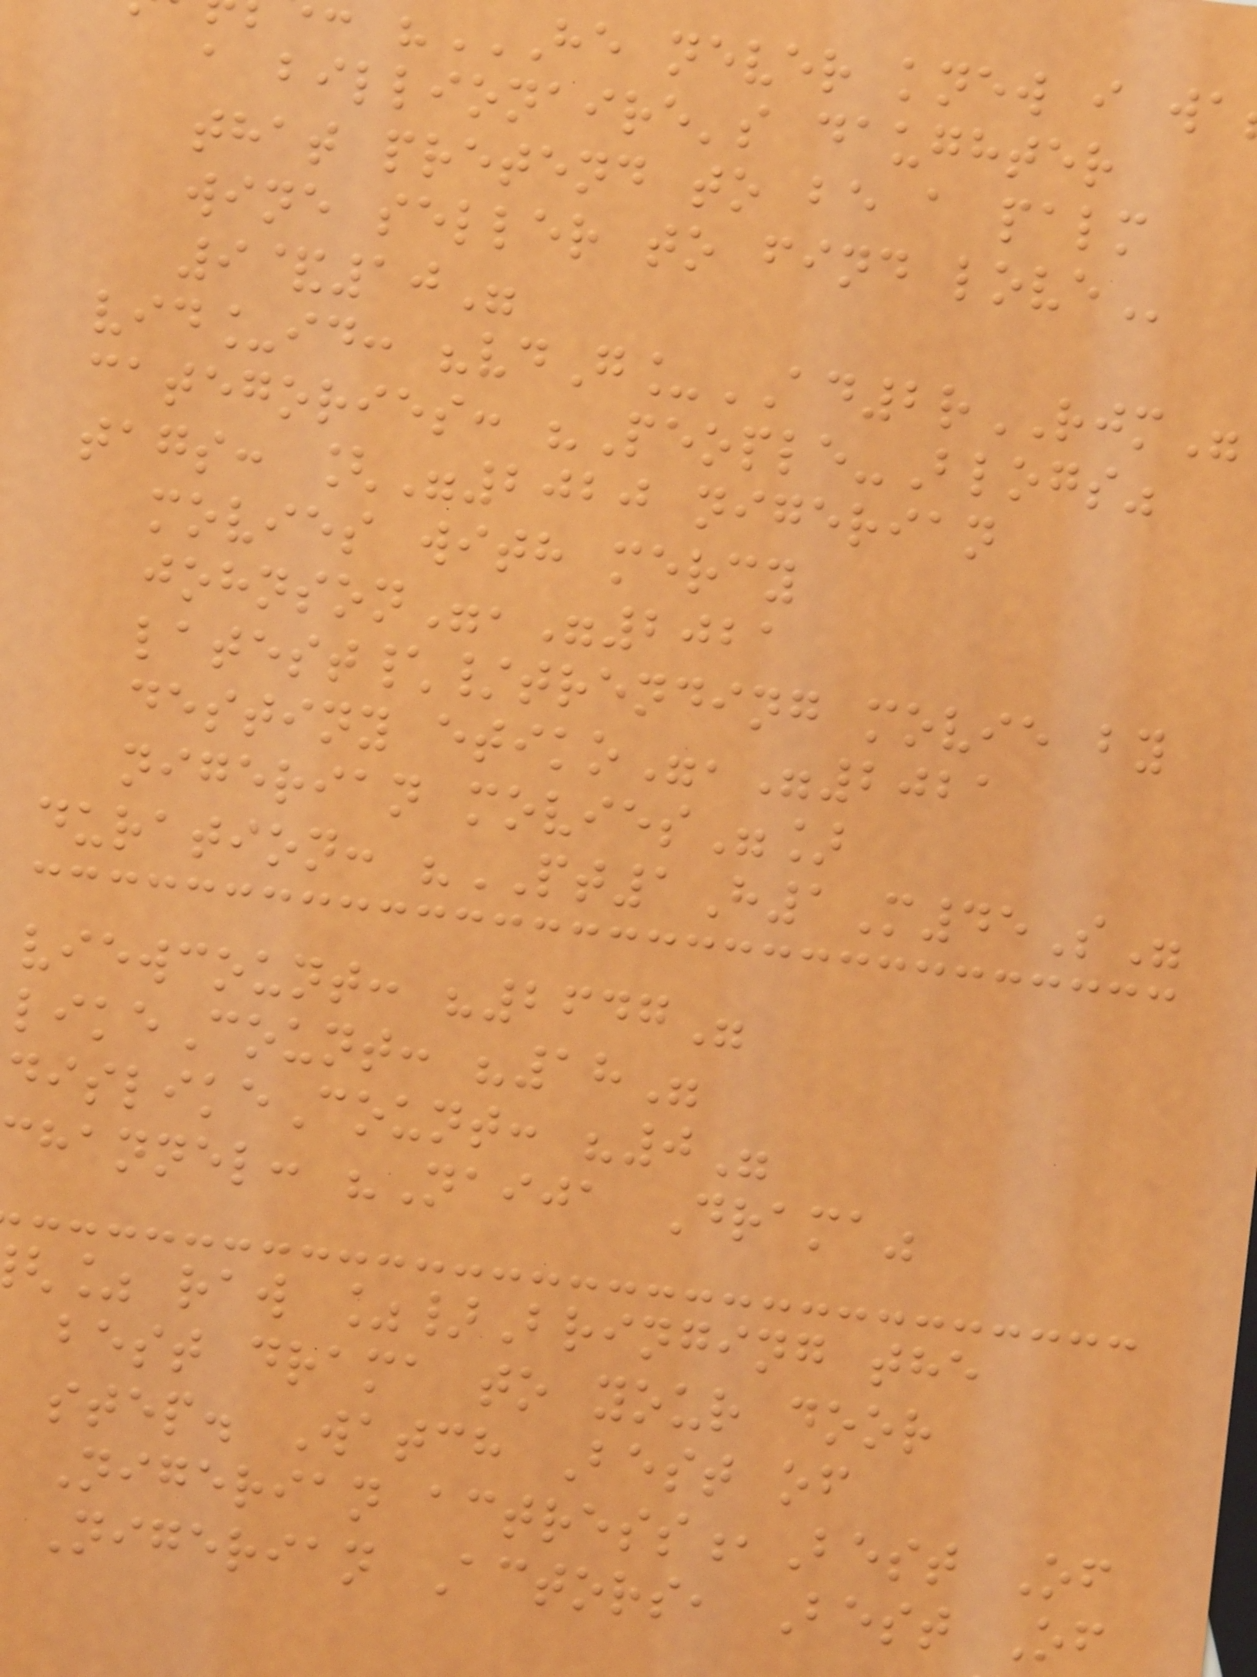a billionaire's daughter
that pretend to be a palm
wine seller to find
9&10"
vid_id: "vdG_AD2rRJM"
categories: "People-Blogs"
tags: ["2020 nigerian
movies with mercy
johnson","2021
latest\/trending movie by
destiny etiko","2021
nigerian movies"]
duration: "PT1H1M45S"
viewcount: "2647"
likeCount: "18"
dislikeCount: "0"
hannel: "Naija Drama"
% raw %}Bringing the
best drama to your door
step. Watch Best of
Nigerian actress,Best Of
Nigerian Actors, Best Of
